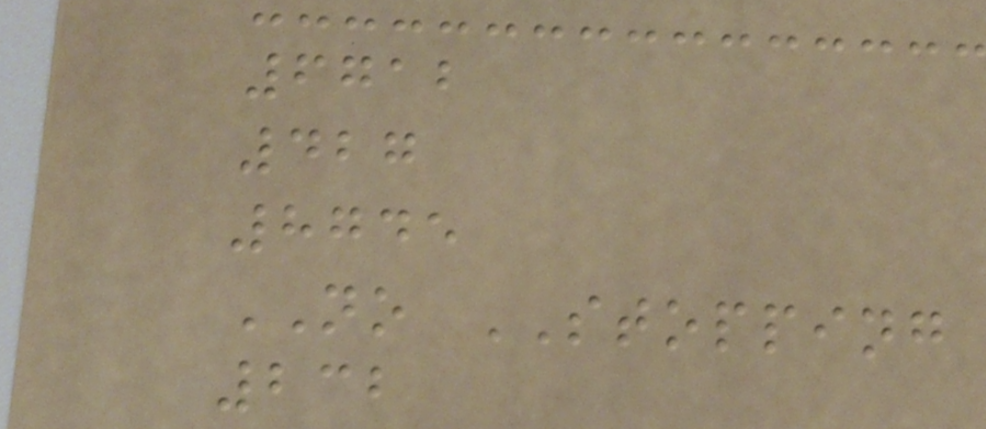6712
427
8745
NO STOPPING
232
